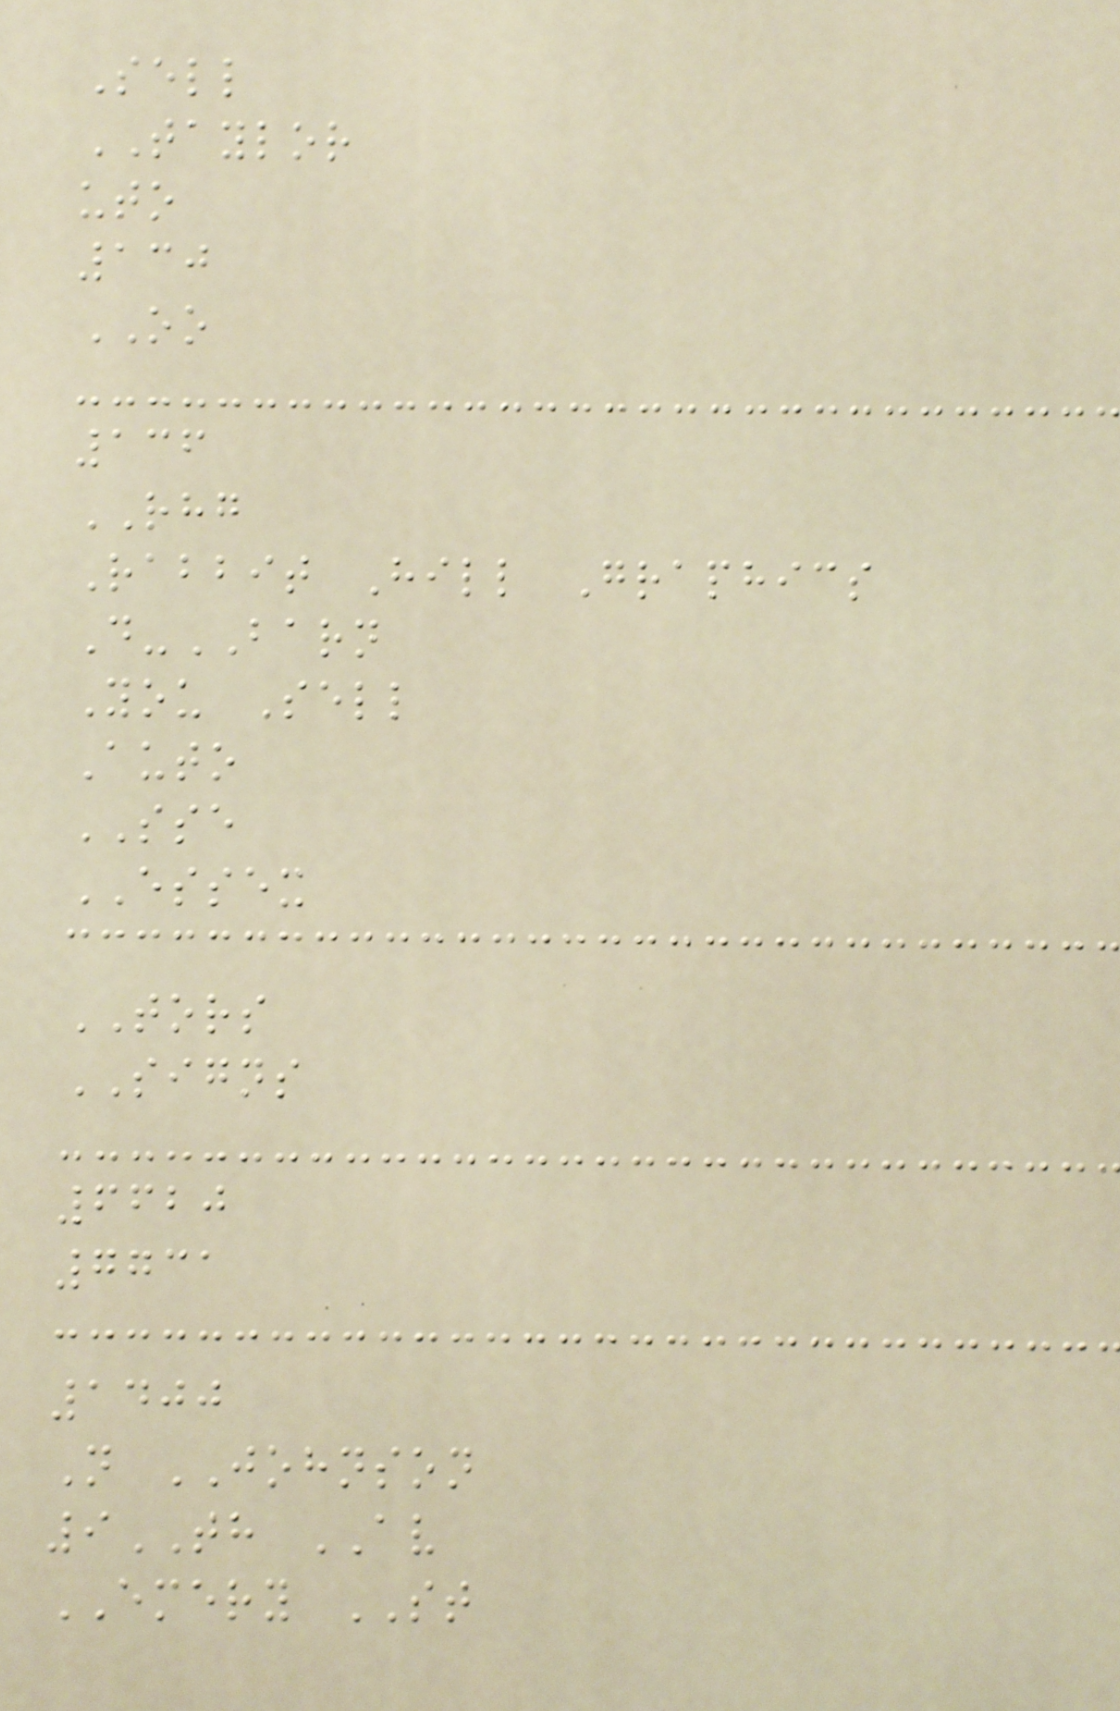Sell
TAYLOR
uto
130
OO
136
RHG
Rabbit Hill Graphics
D-BARN
You Sell
Auto
SSE
ESSEX
TORS
SIGNS
6620
7731
1400
N JOHNSON
9TH AV
EMERY ST
